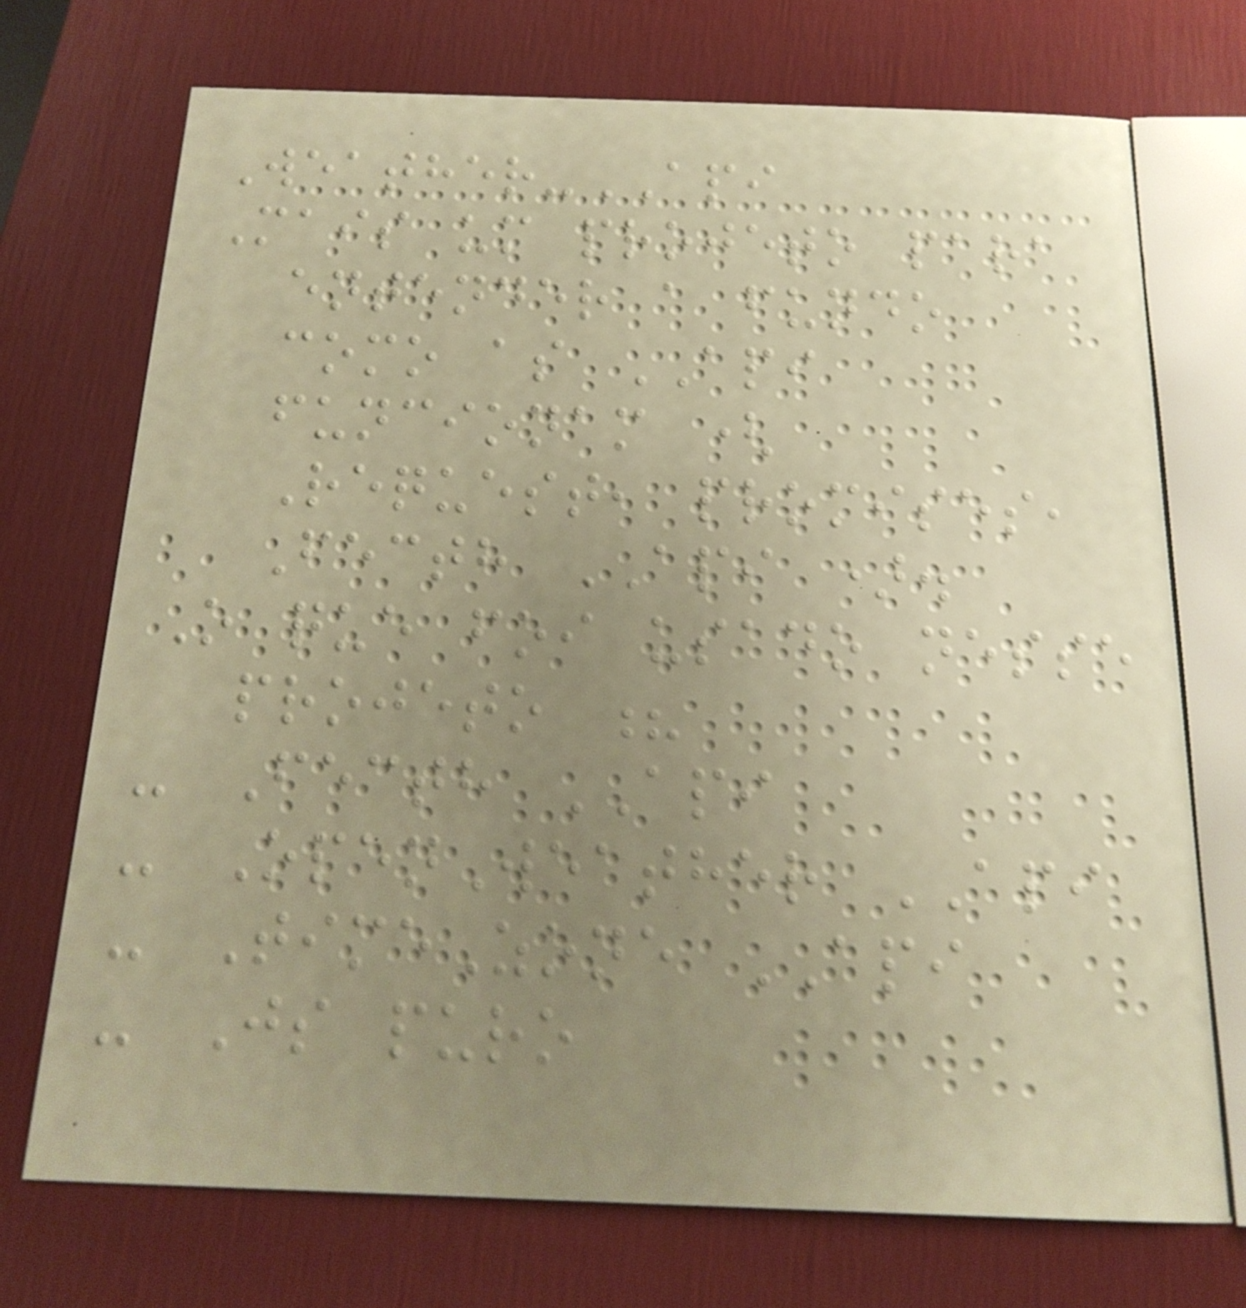Weather-API
Mais um projeto para
entender a fundo
como as API
funcionam (
Request, promises,
Fecth API ).
O que foi usado nesse
projeto ?
- Fecth API
- OpenWeather API
- TimeZone API
- Js puro
